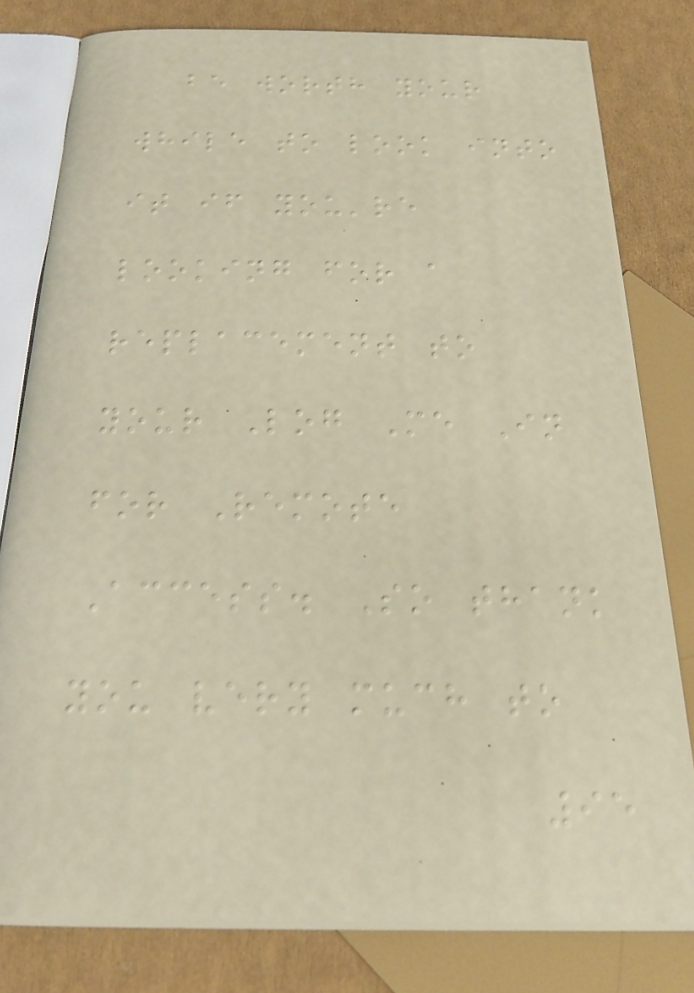be worth your
while to look into
it if you're
looking for a
replacement to
your Log Me In
for Remote
Access. So thank
you very much to
95
